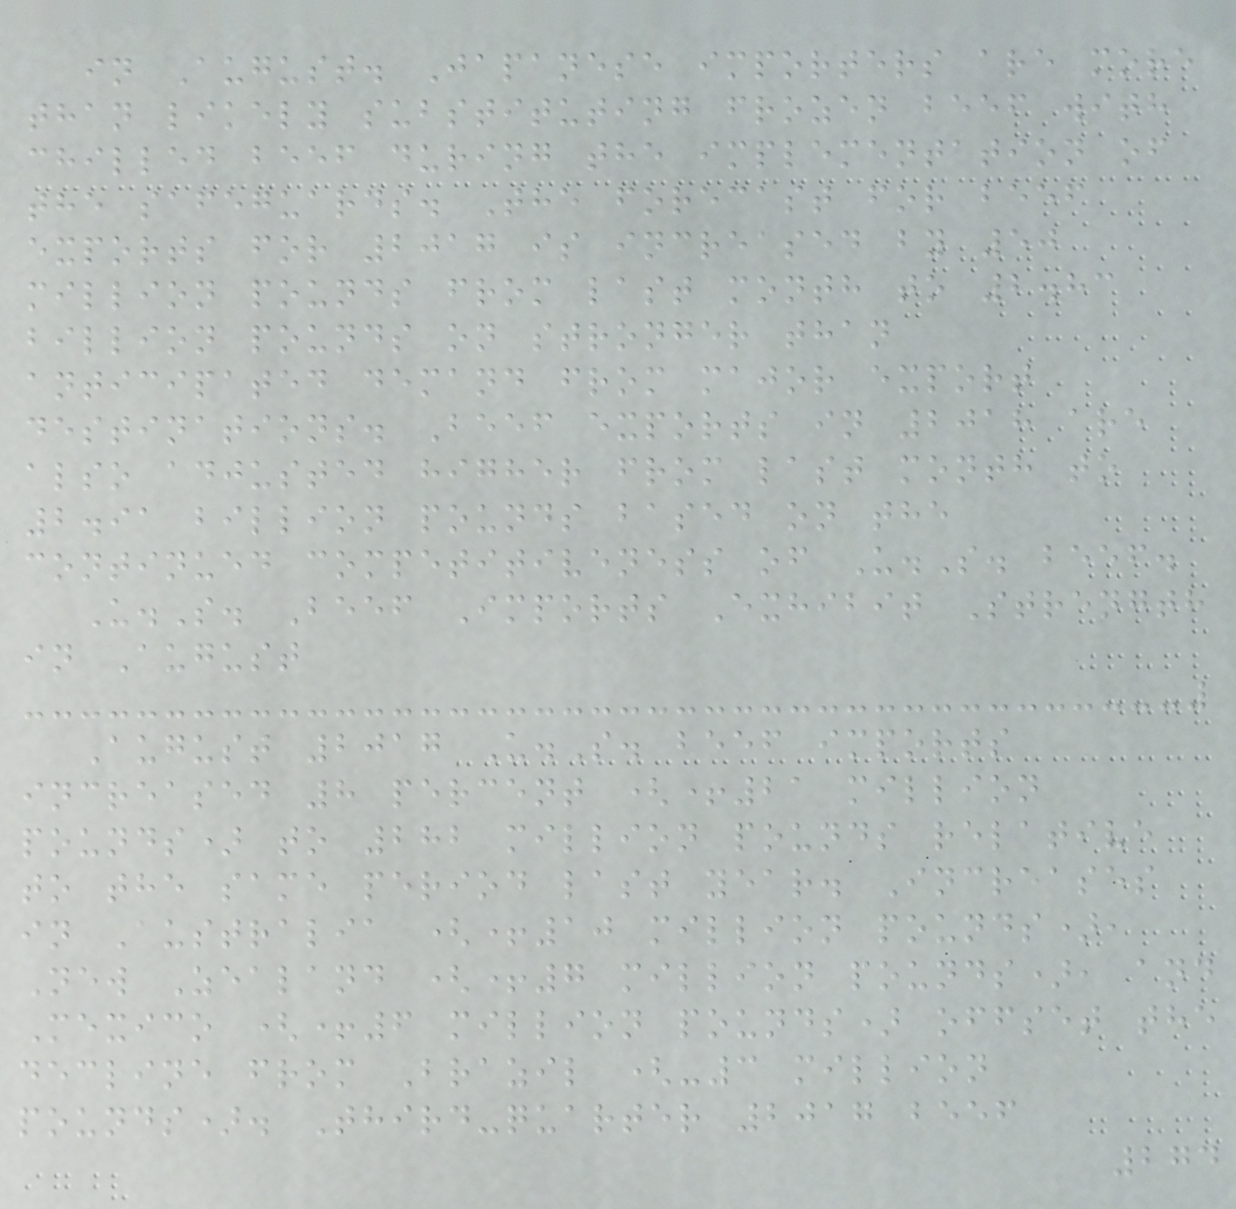in August. Japanese importers are more
than likely substituting frozen beef with
chilled beef during the implementation of
the safeguards. The forecast for beef
exports for 2017 is increased by 50
million pounds from last month to 2.83
billion pounds on stronger than
anticipated demand from major export
destinations. Beef exports in 2018 are
also adjusted higher from last month to
2.91 billion pounds based on the
continued competitiveness of U.S. beef.
U.S. Beef Imports Exhibit Strength
in August
August 2017 U.S. beef imports
increased 8 percent (+21 million
pounds) to 282 million pounds relative
to the same period last year. Increases
in Australia (+10 million pounds),
New Zealand (+7 million pounds), and
Mexico (+6 million pounds) offset the
decline from Brazil (-3 million
pounds). Third-quarter 2017 beef
274
